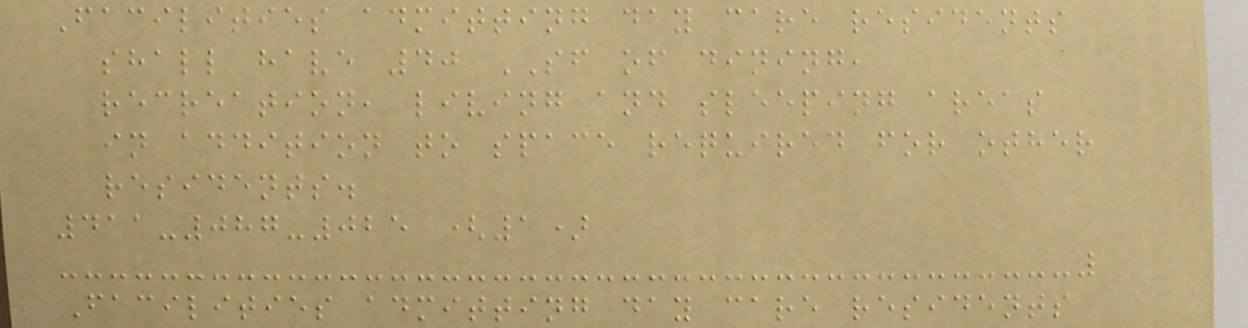Facilities admitting day care residents
shall have 40 SF of dining,
recreation, living and sleeping areas
in addition to space required for other
residents.
411-087-025 (1)
Facilities admitting day care residents
